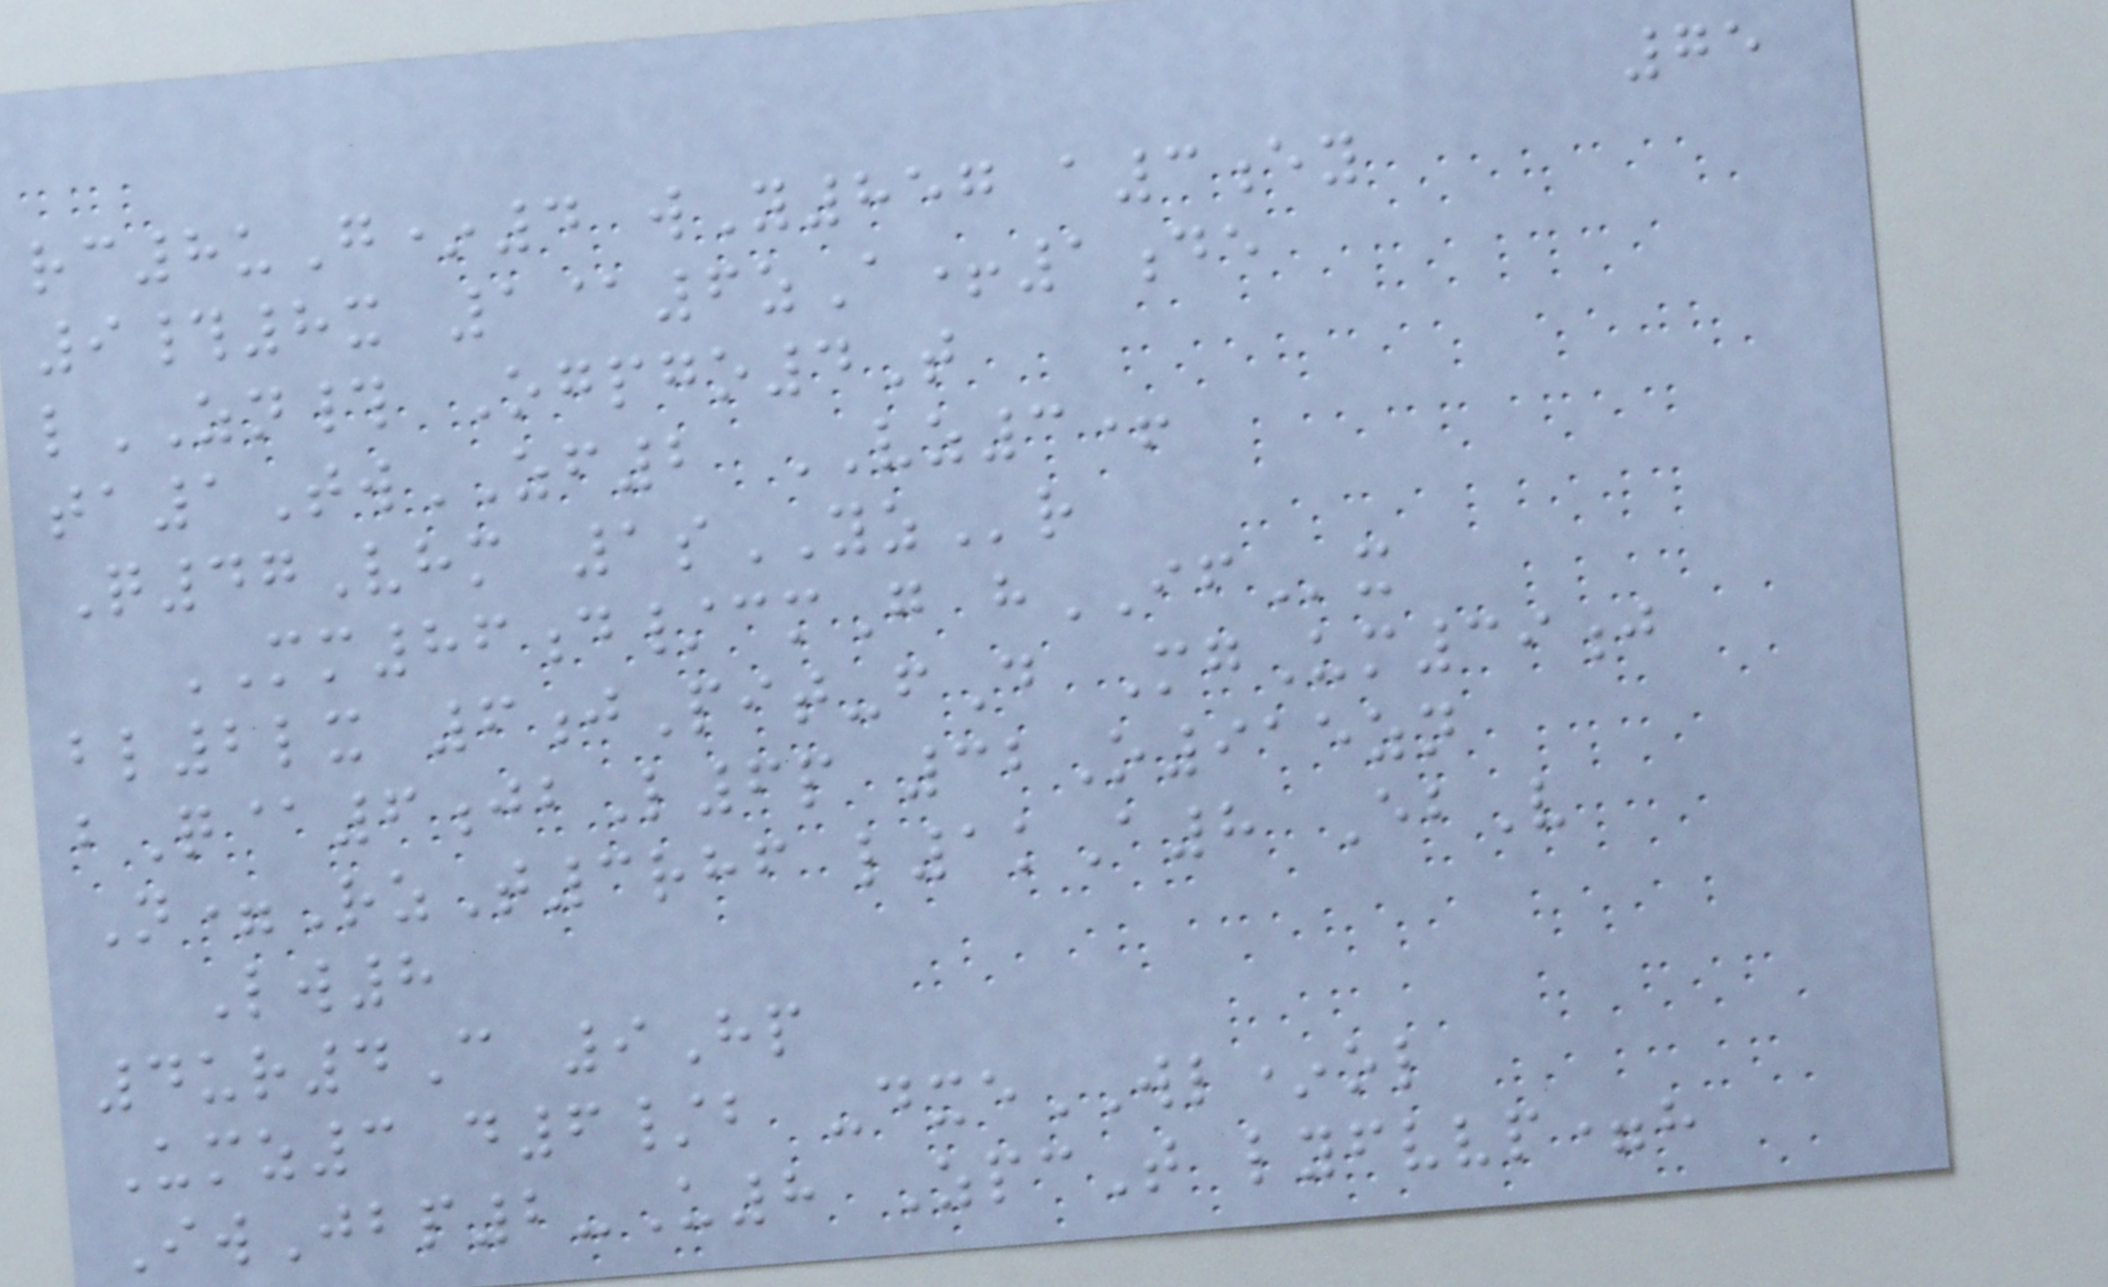75
rc8uG*4 wY857 a3ey
9#8x 1@6zA+1de
lZN# Ogpgo4T
ta1TwZF2 VZ3+
Q47Vhm 1sYZr
MM86d/cmG hIFx
bl2lx 6jPit-fD MgUm39j
bQ@6jbL6p 32O915zn
N=RzT3rhf l1kA8 EbV
Lw8
4ur4C 9Hp
Umz3 d6/b -dxeWL*ol
IwJbp2-U8 ZpcT lyfvvp=h
